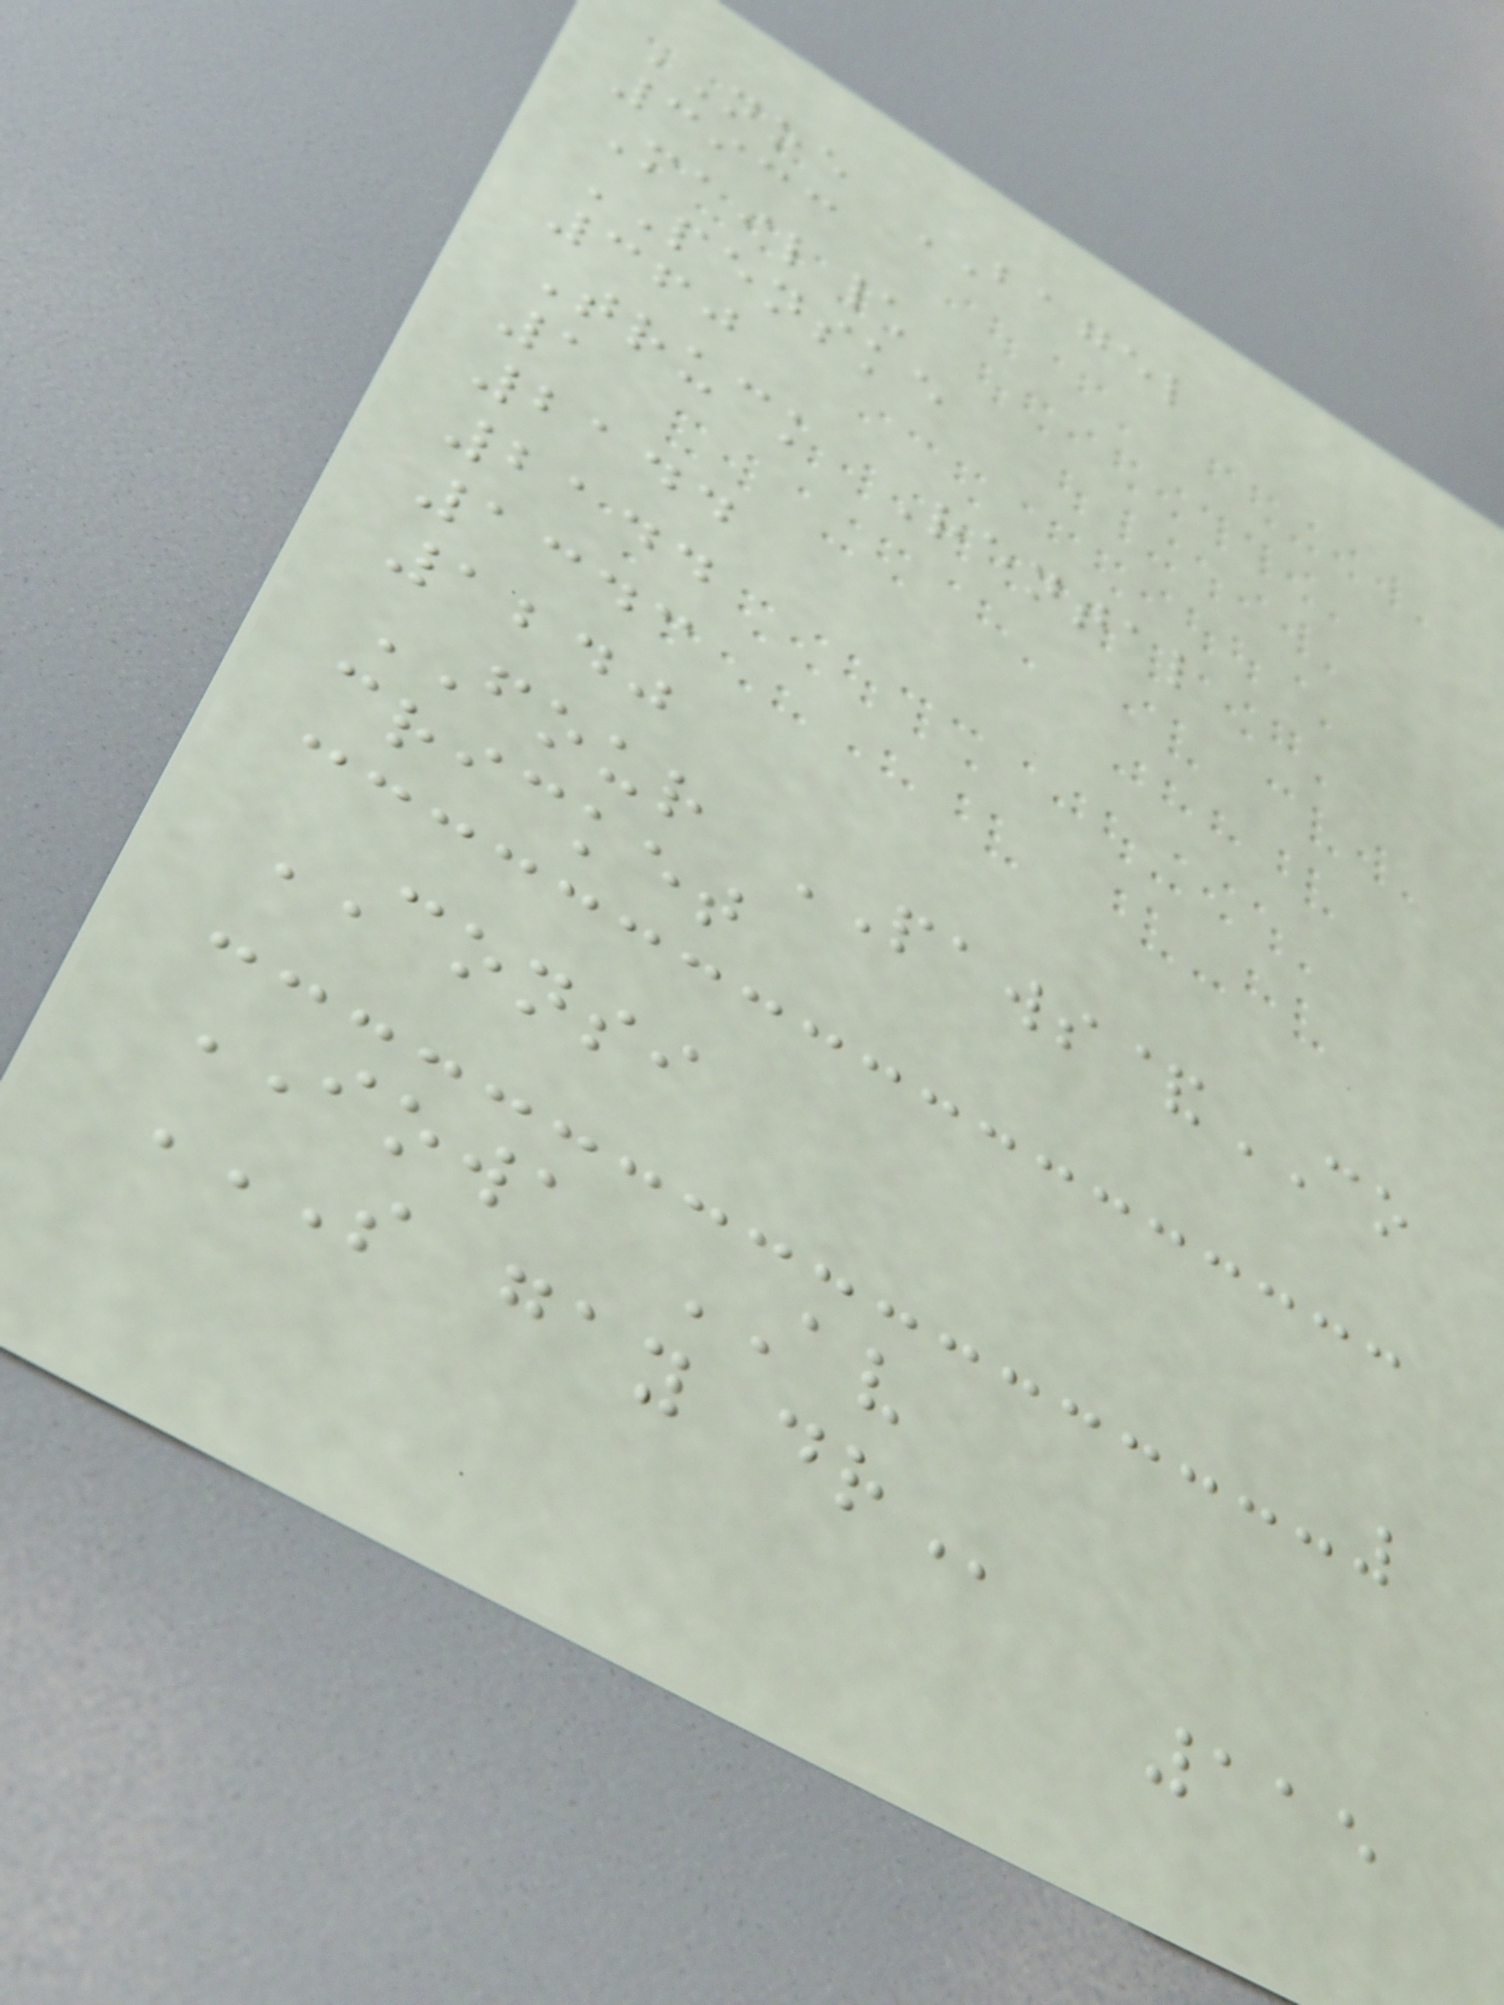NOE BAGEL
3933
Mail\
PENSKE
360
Truck Rental
1
2144
2144
1343
1240
FOUR PAWS&CO
cricket
CONSI
IOWA AV
S GAY DR
115
